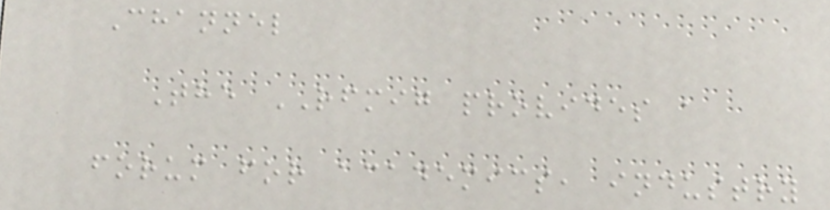Channel
The RFMIG provides a
forum for academics, industry
